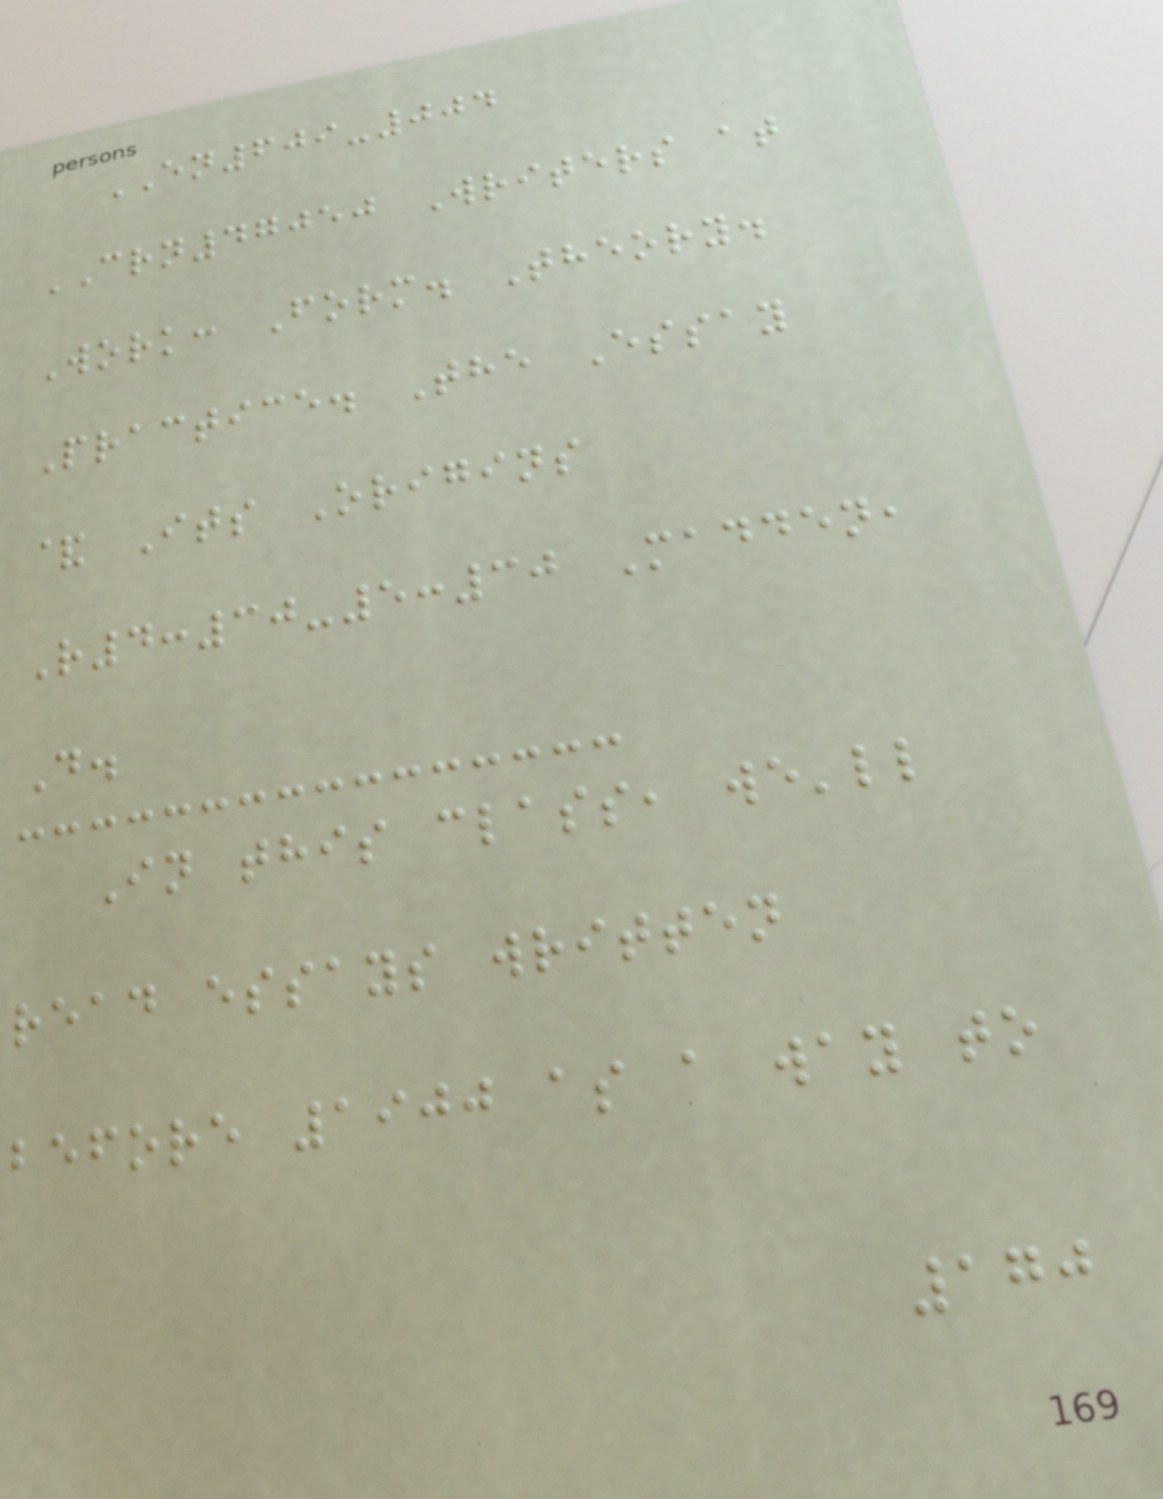EN609-004
CRN47050 Writers at
Work: Form. Theory.
Practice. The Essay
& Its Origins
R4:30-5:30 Madden,
D.
In this class, we'll
read essays written
before 1900 as a way to
170
